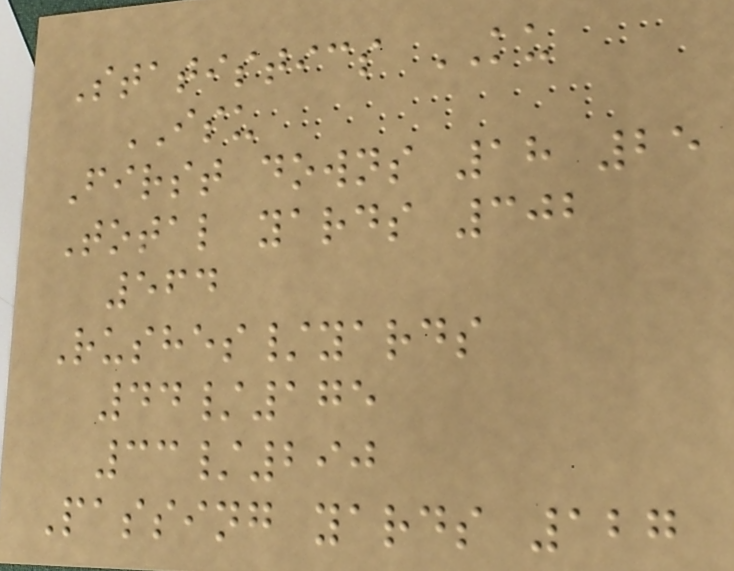Statistics KU
ISU
First downs 18 25
Total yards 302
564
Rushes/yards
44/175
33/290
Passing yards 127
